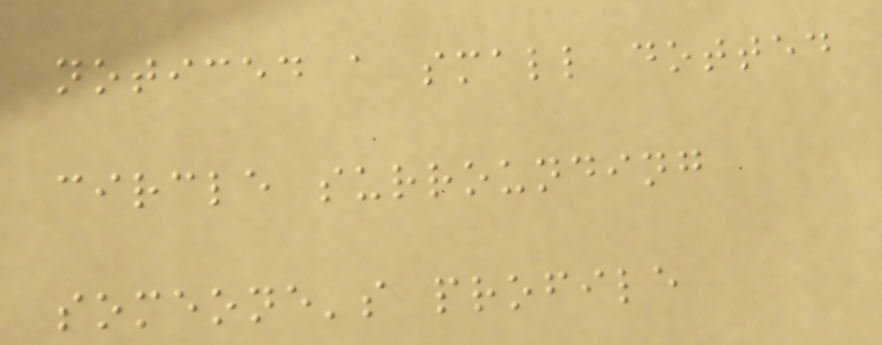noticed a small dotted
circle surrounding
someone's profile
